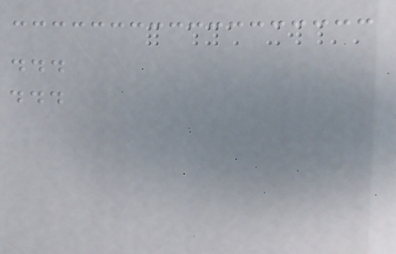...
...
